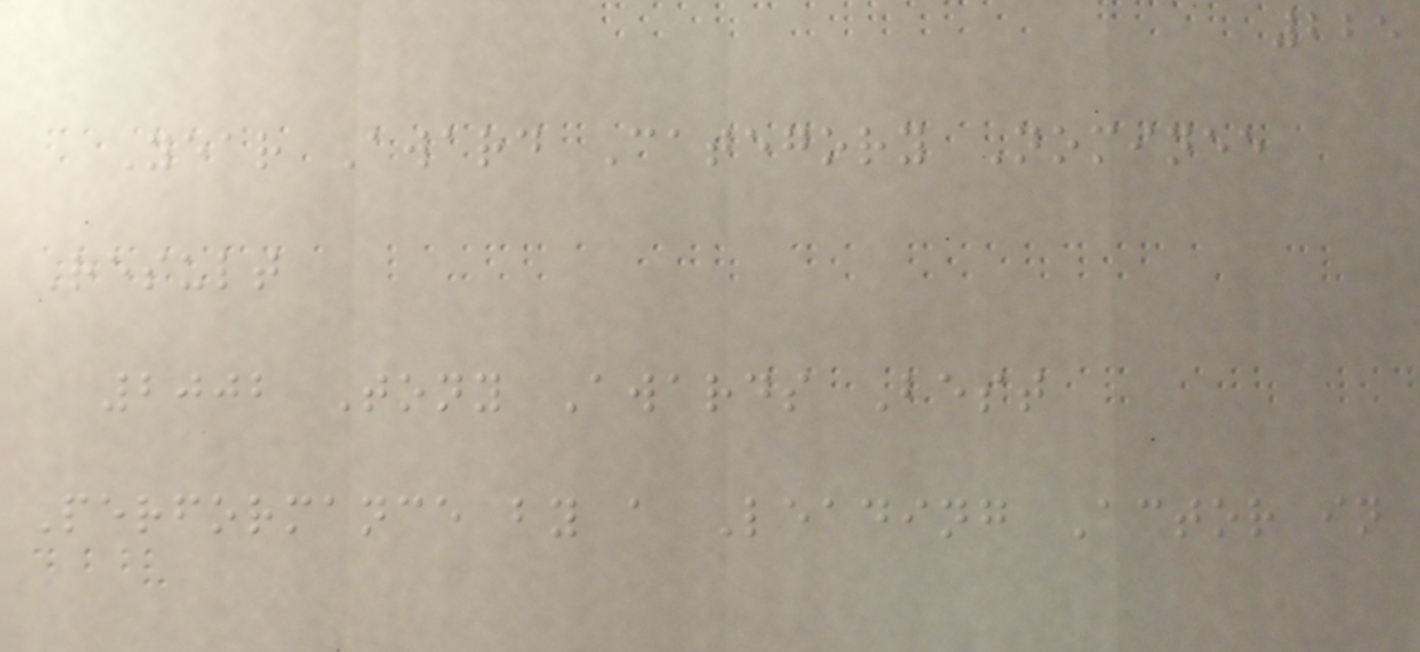225
Year Award Category Nominee
Result
2002 Tony Awards Best
Performance by a Leading Actor in
